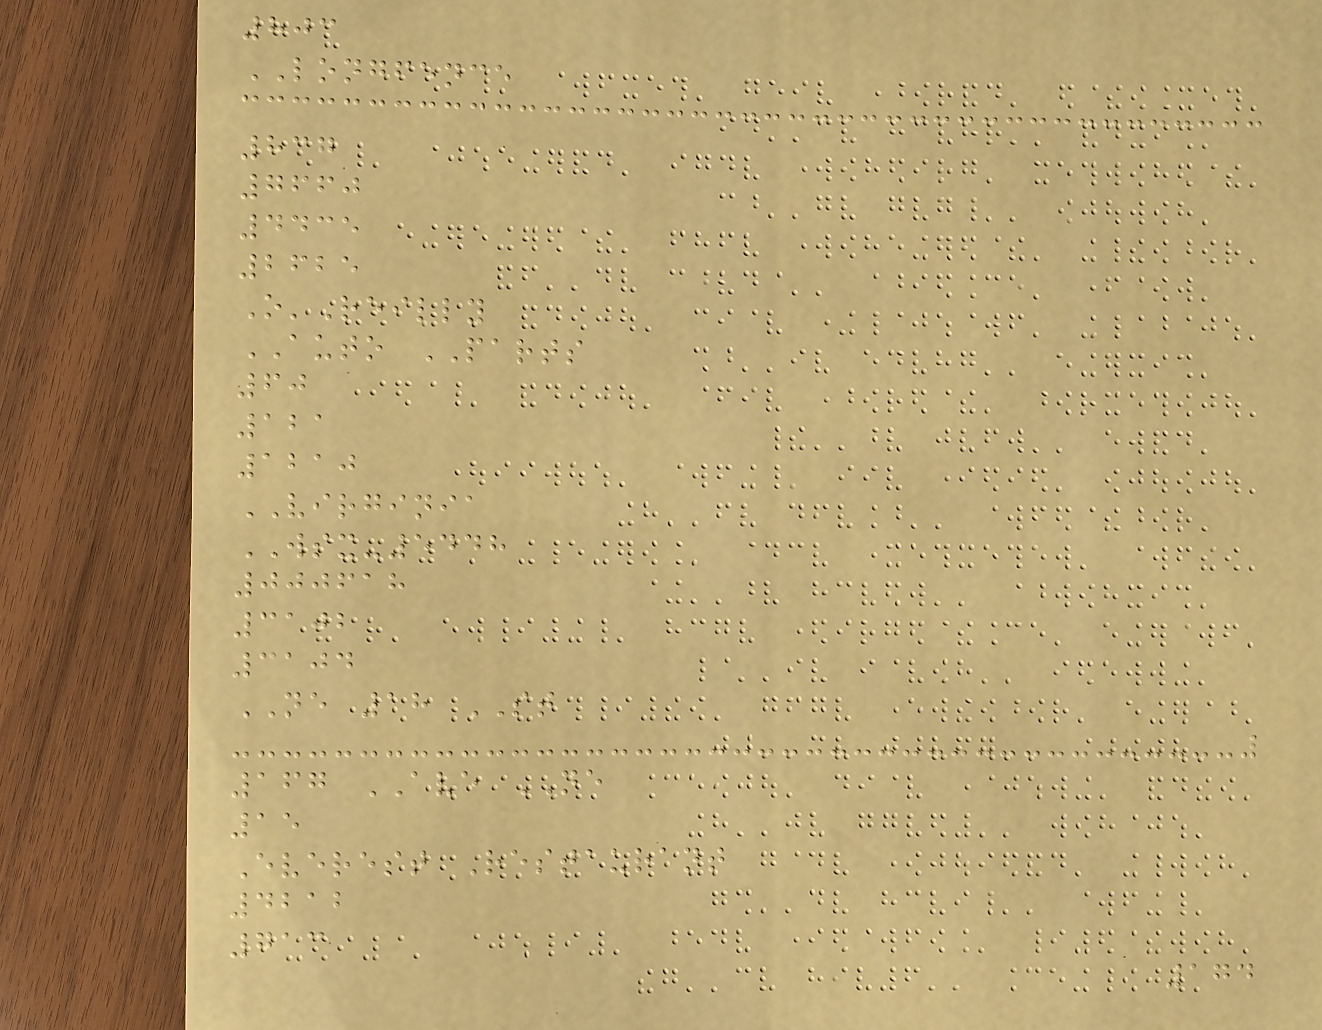803
LONGFENCE
837
7660
4435
2625
O'Reilly
AUTO PARTS
60
121
1210
VIRGINIA
WSX-5448
000618
3102
3104
NE 18 ST
167 AVE NE
15
Everest Restaurant
4212
713
174
